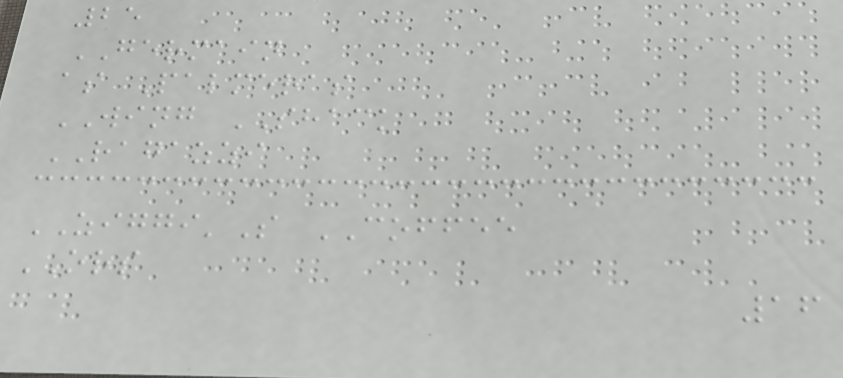25
GERMAIN
as Palmeras
WING SHACK
RAGAZZI
ZIGGI'S COFFEE
ORS
16
